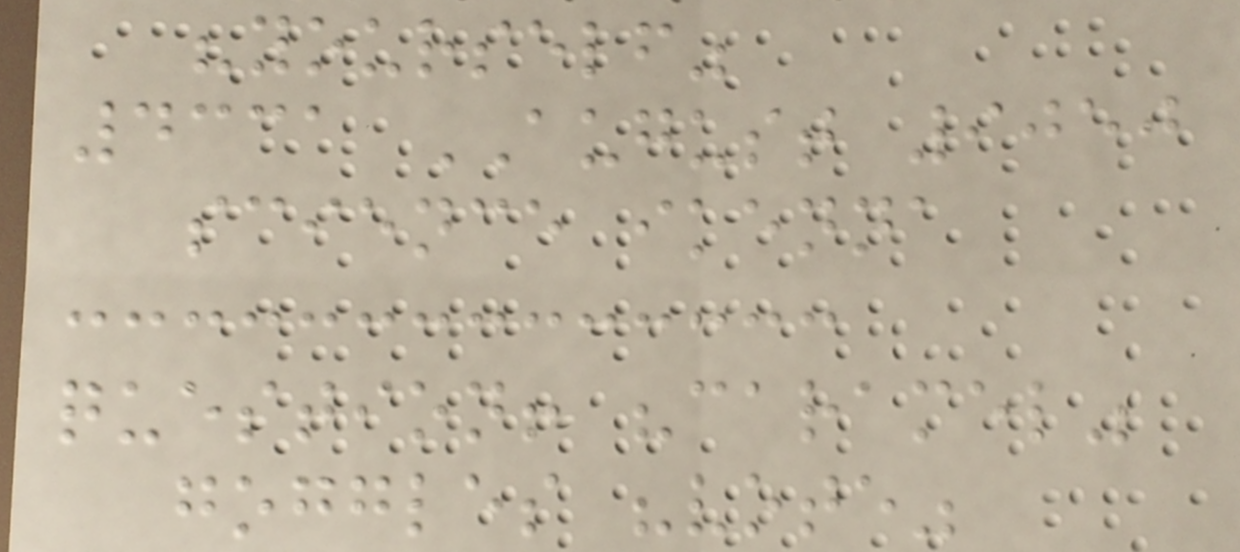"yourself"
4331 AUGUST 9050
science ikenna
question! "caramel"
goggles "vote"
